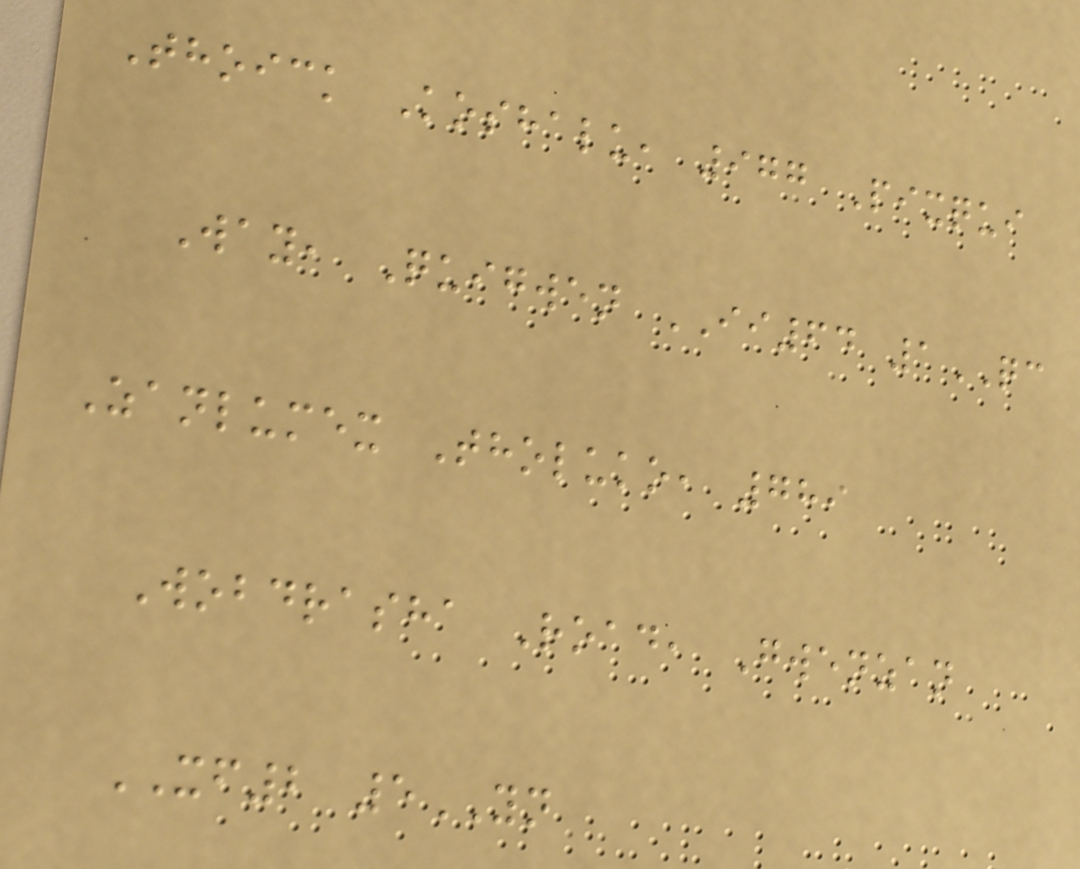Thoick Koshalu, 977 Pixqui
Way, Quigwen II64 1QC
Zanlumex Tholuko, 789
Wobdrasha Road, Gwenzan
XF2 5YN
